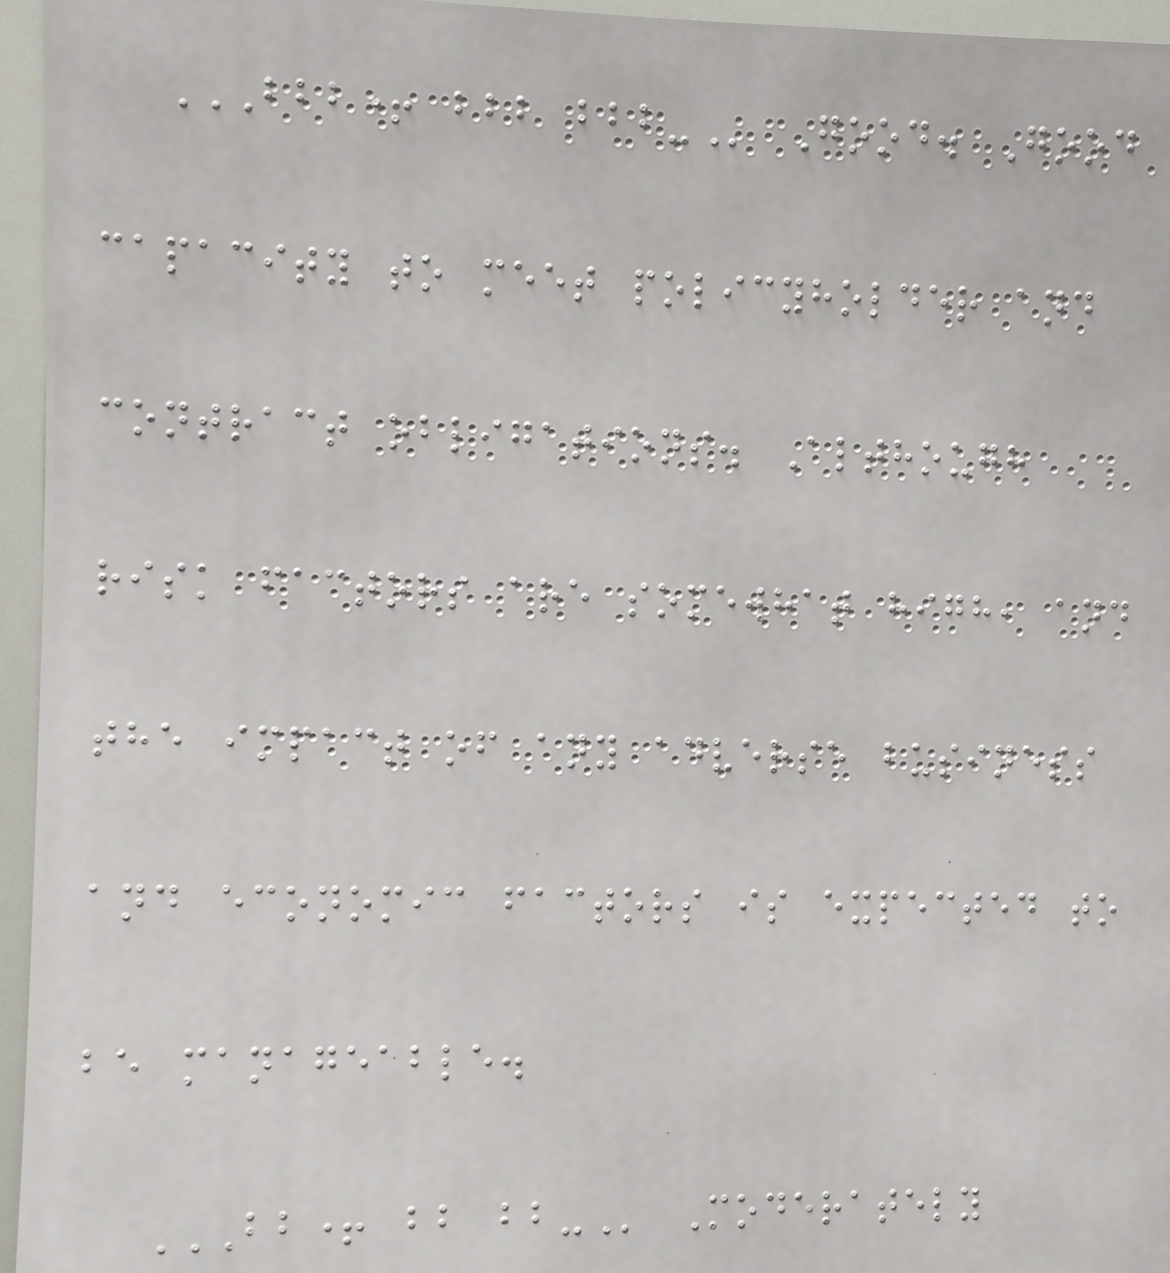BBB+ BBB BBB- Good. Good
capacity to meet policyholder and
contract obligations. Although
risk factors are somewhat high, and
the impact of any adverse business
and economic factors is expected to
be manageable.
BB+ BB BB- Moderately
